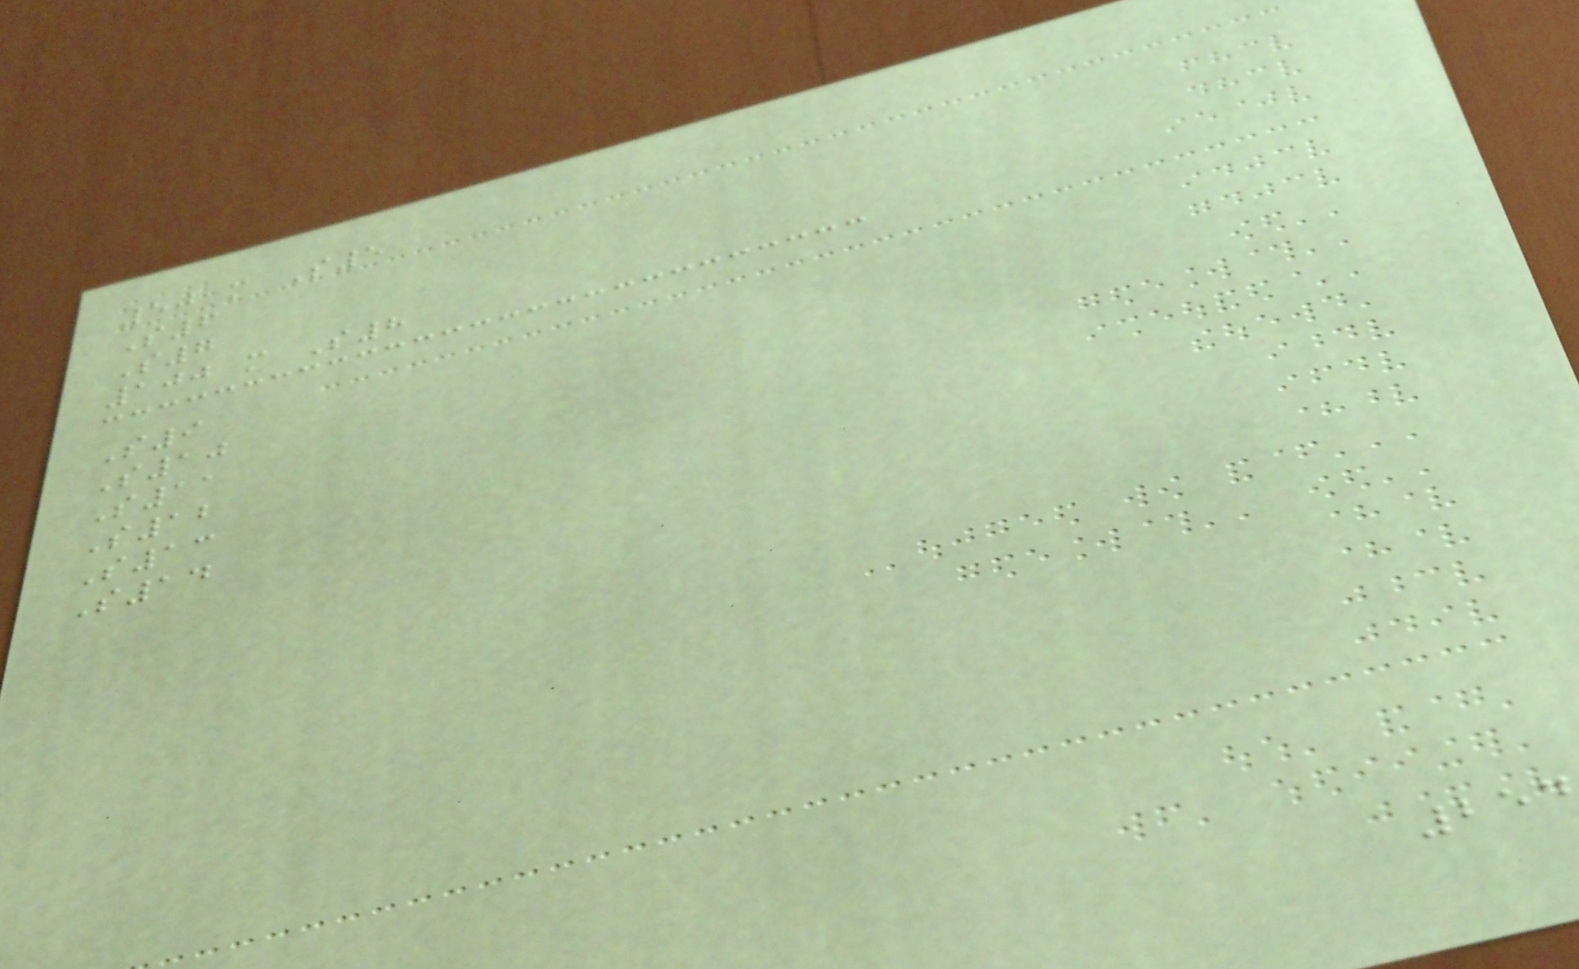50 m S5
S6
S7
100 m S8
S9
S10
S11
S12
S13
S14
254
